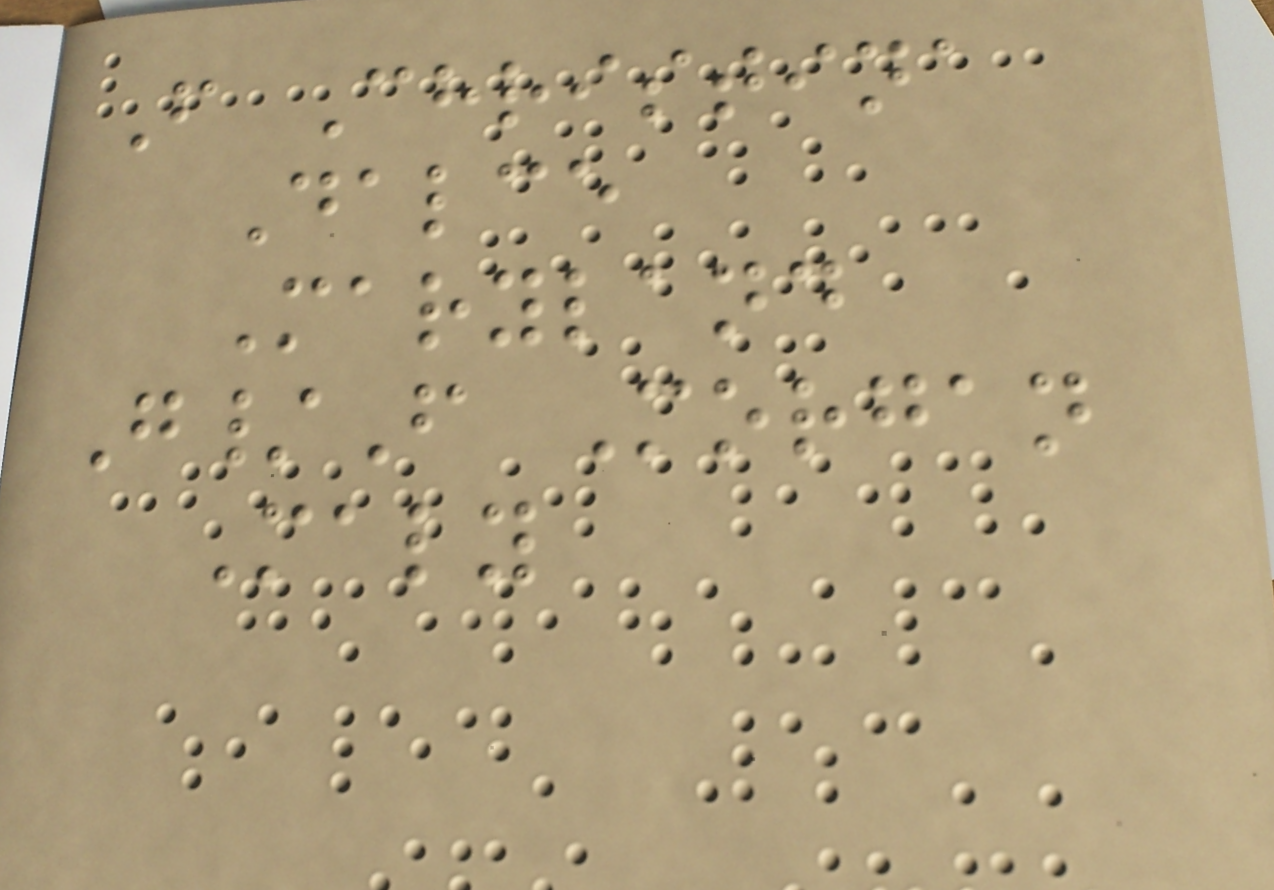F Christina
Dalce
Maryland
G/F Morgan
Maly
